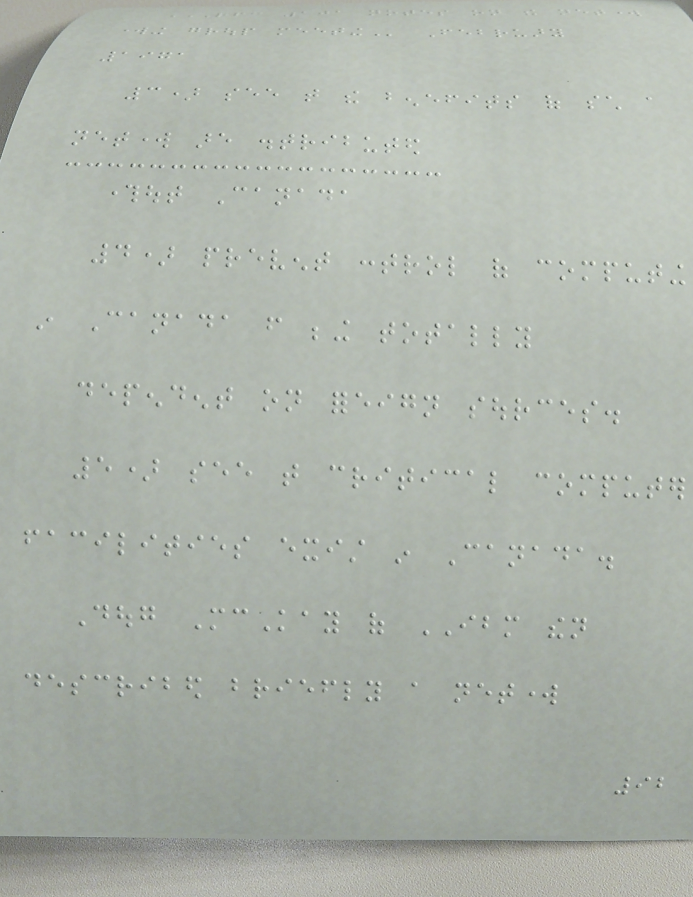RFC 101 NOTES ON THE NETWORK
WORKING GROUP MEETING February
1971
3) see that the benefits of such a
network are distributed
throughout Canada
4) prevent control of computing
in Canada from being totally
dependent on foreign sources.
5) see that critical computer
facilities exist in Canada.
Doug McKay of IBM then
described briefly a network
92
